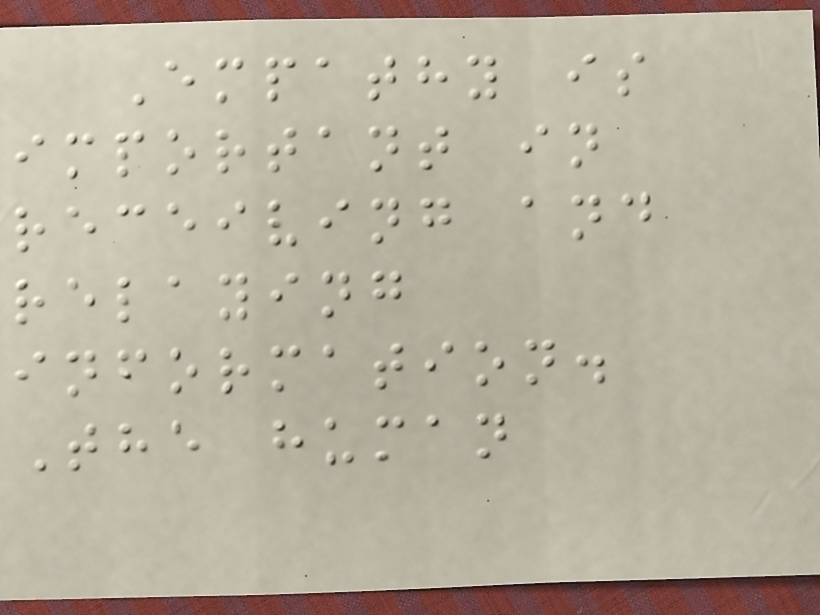Empathy is
important in
receiving and
relaying
information.
The human
